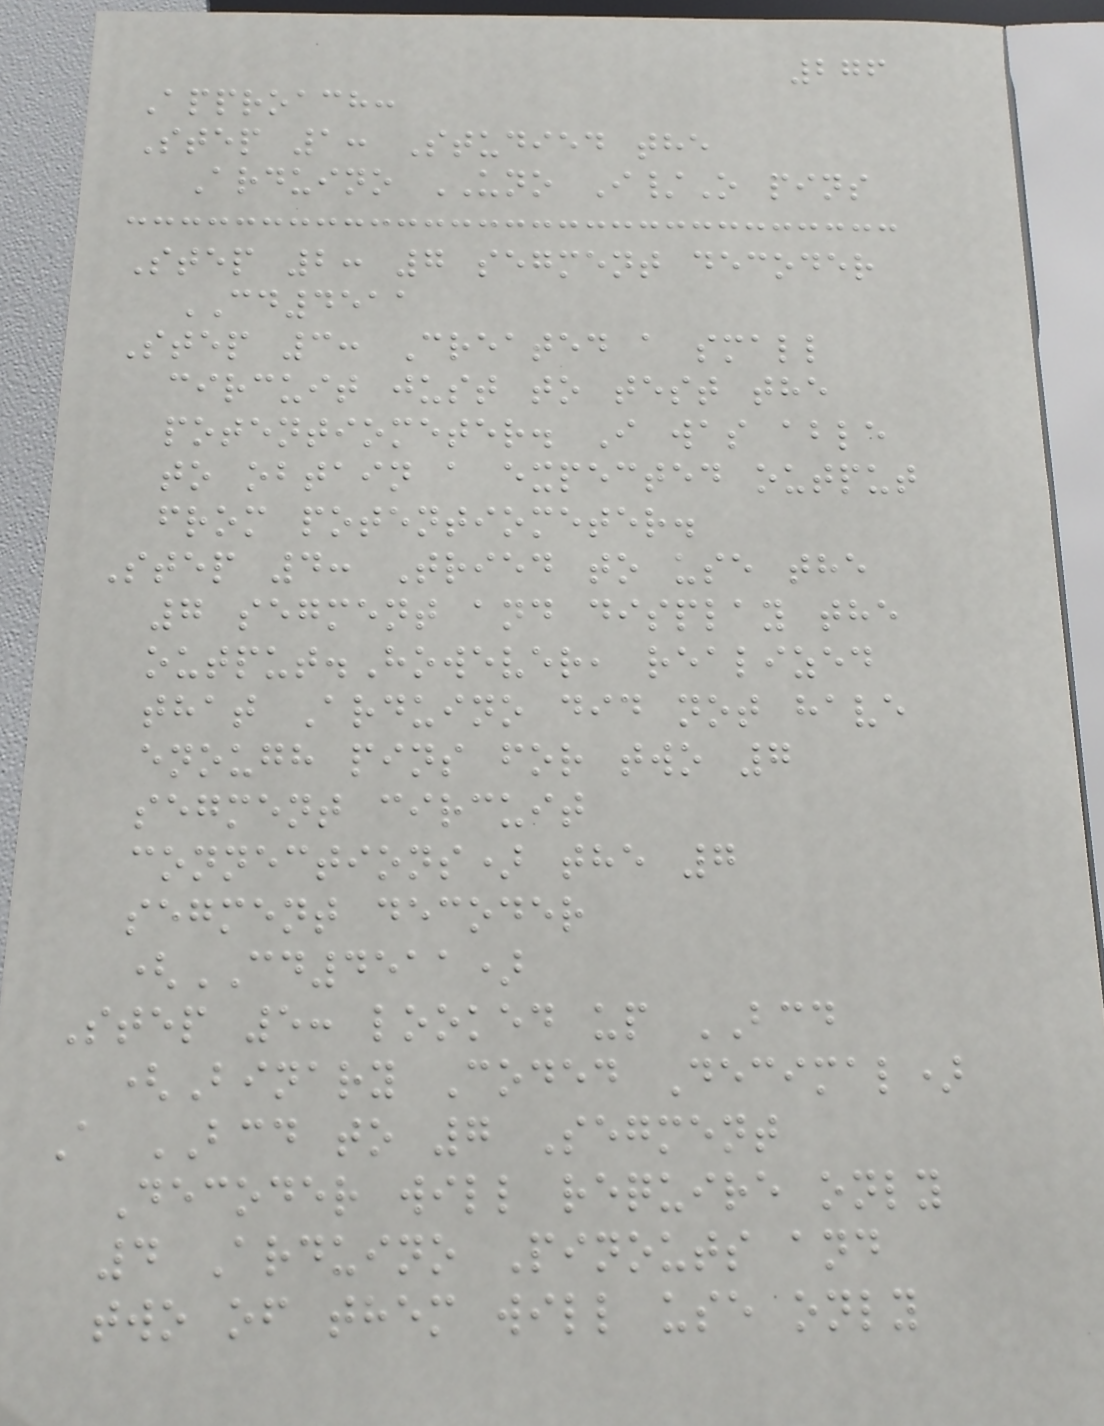276
Approach:
Step 1: Studied the
Arduino UNO I/O pins
Step 2: 7 segment decoder
CD4511
Step 3: Created a small
circuit just to test the
potentiometer. I was able
to obtain a expected output
from potentiometer.
Step 4: Tried to use the
7 segment and display the
output.However, realized
that Arduino did not have
enough pins for two 7
segment circuit
connections) the 7
segment decoder
(CD4511)
Step 5: looked up BCD
(Binary Coded Decimal)
A BCD to 7 Segment
Decoder will require only
4 Arduino Pinouts and
two of them will use only
